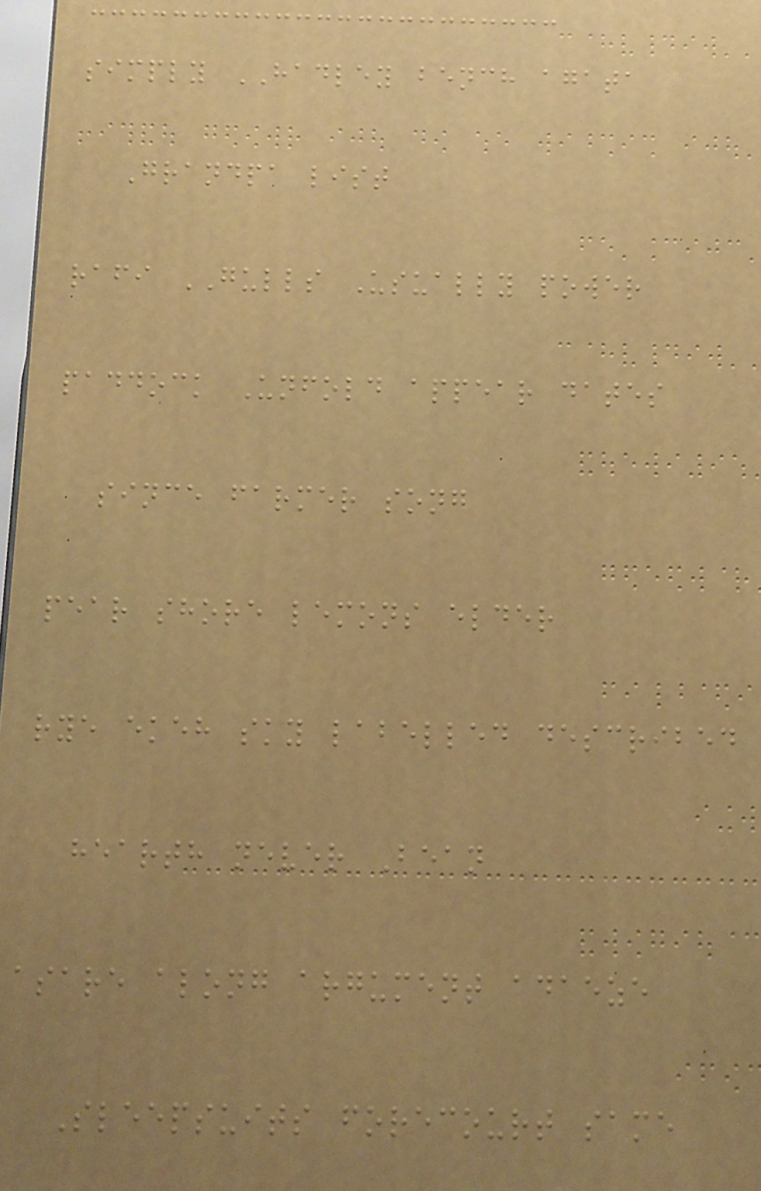simply HADLEY bench agata
Grandpa list
rafi GULLS Usually power
paddock Unfold appear dates
since farmer song
pear shore lemons elder
rye ekeh sky labelled described
hearth never Bean
asare along argument adaeze
Sleepsuits forecourt same
